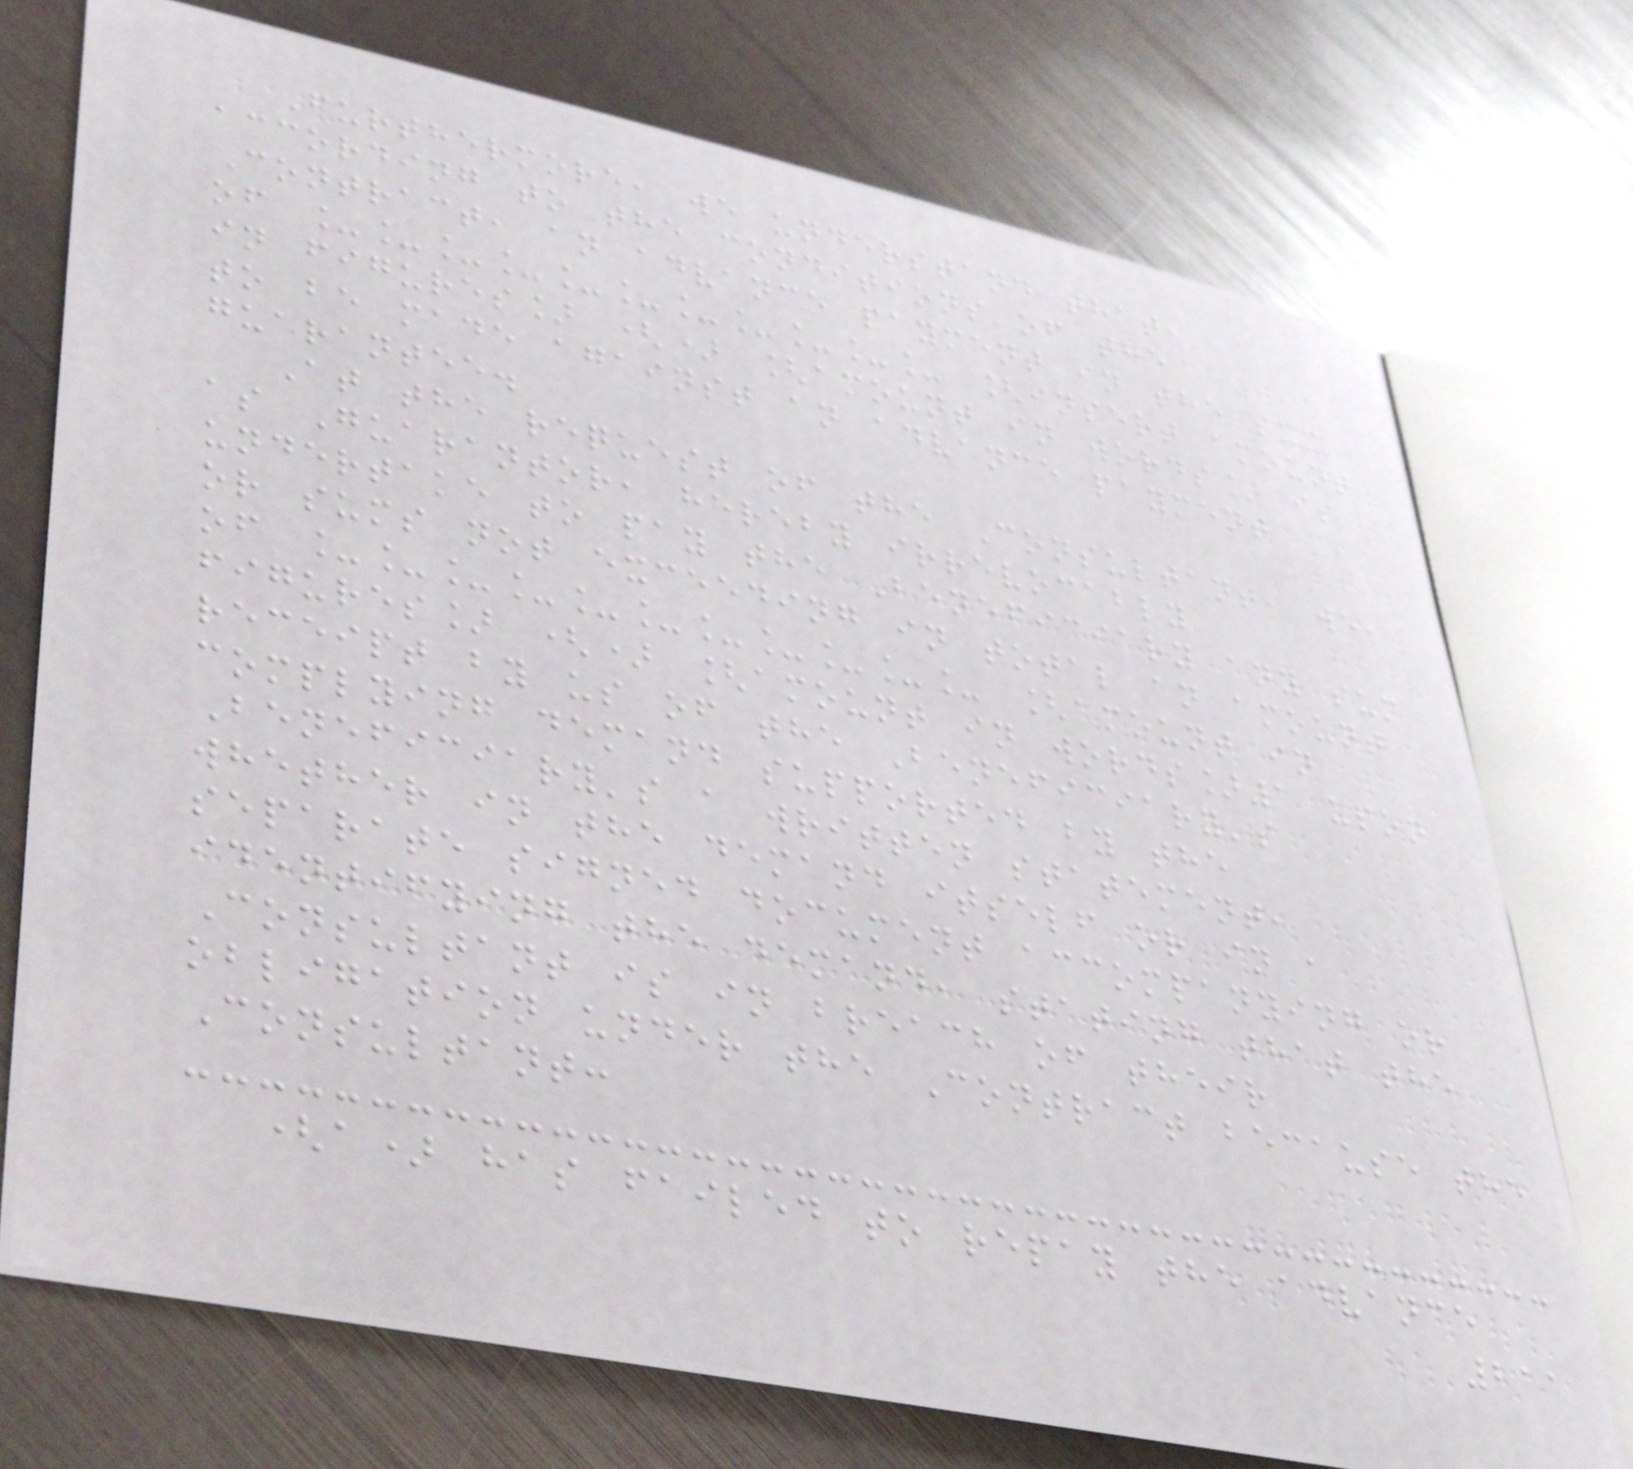Furthermore, we understand that,
according to the conditions of the
Contract, an advance payment in the sum
of ___________ [insert amount
in figures] () [amount in words] is
to be made against an advance payment
guarantee.
At the request of the Consultant, we,
as Guarantor, hereby irrevocably
undertake to pay the Beneficiary any sum
or sums not exceeding in total an amount
of ___________ [amount in
figures] () [amount in words]1 upon
receipt by us of the Beneficiary's
complying demand supported by the
Beneficiary's a written statement,
whether in the demand itself or in a
separate signed document accompanying or
identifying the demand, stating that the
Consultant is in breach of their
obligation under the Contract because the
Consultant:
(a) has failed to repay the advance
211
